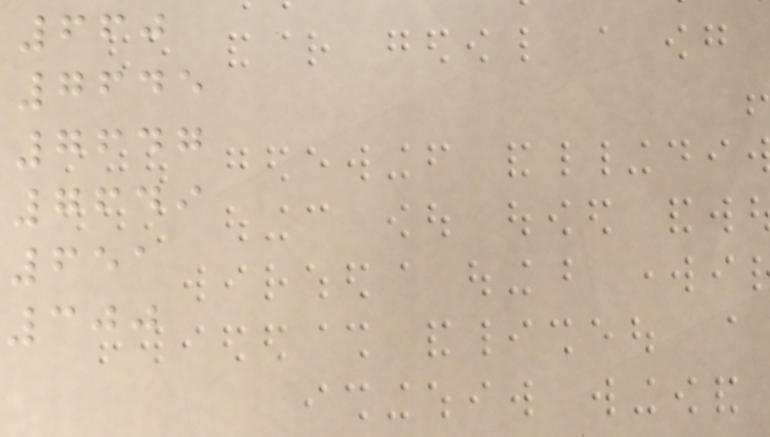660
7645
7647
7649
651
300
